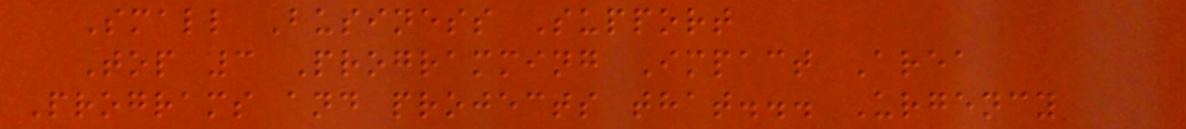Small Business Support
Top 3 Programming Impact Area
Programs and projects that... Urgency
